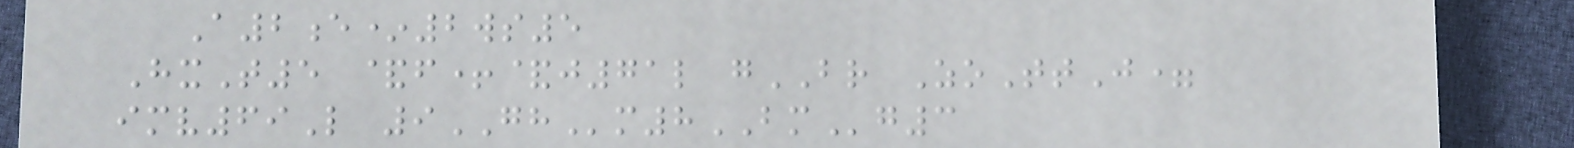A2e*2ws5
HxT5 &f+&j71l gBR ZoTtJ=
imv69L 9GHm8BMg3
